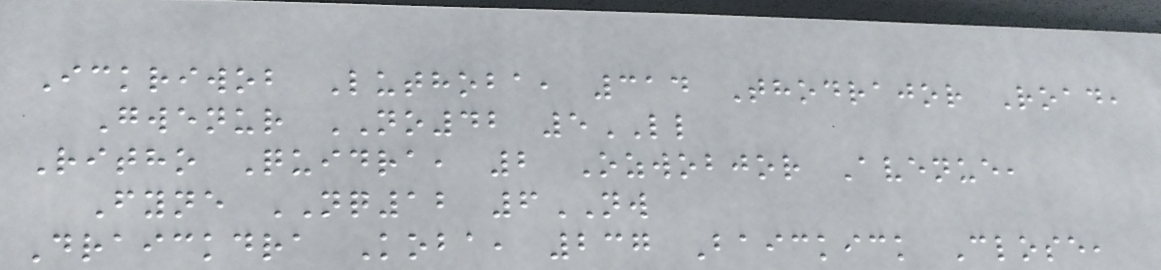Ickriwob Luthoba, 314 Thodrajor Road,
Gwenur NO42 5LL
Ritho Quidra, 2 Ozwobjor Avenue,
Fyne NQ12 6NW
Draickdra Koba, 237 Baickick Close,
